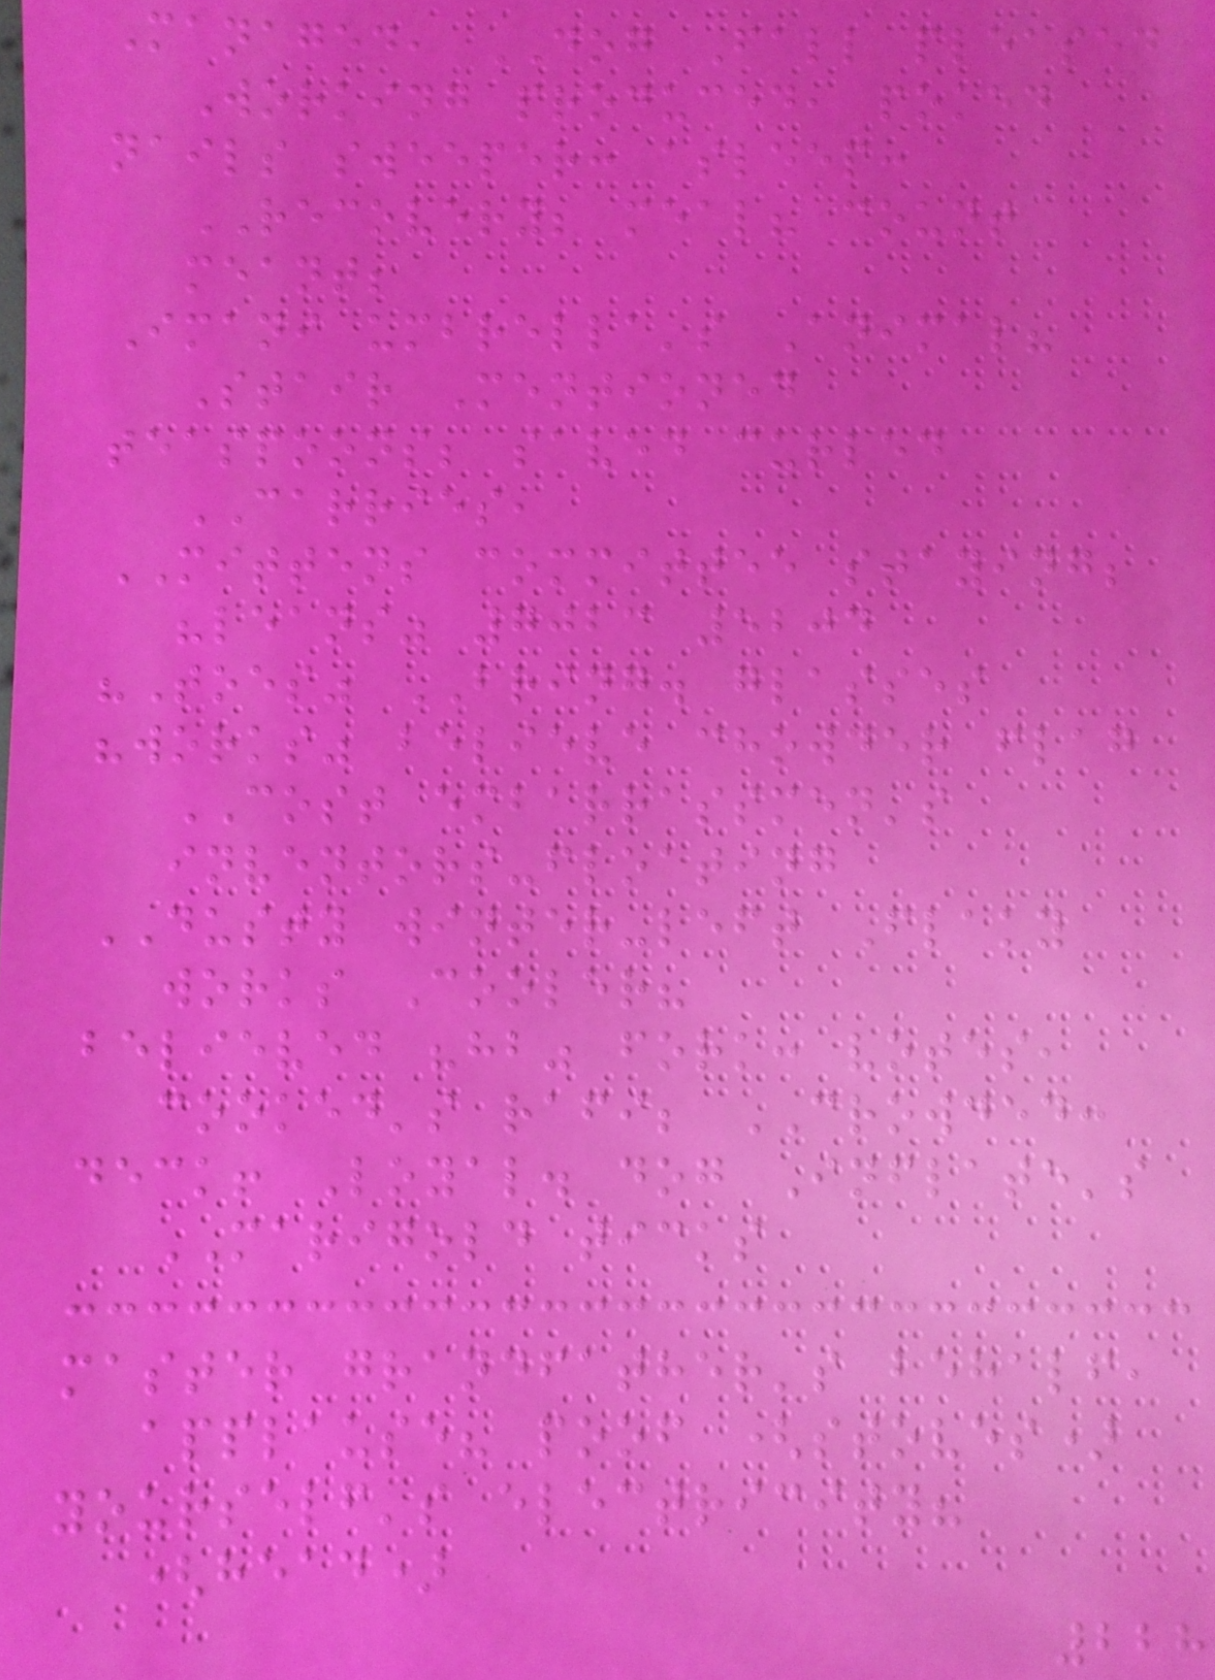Managed, DOG Fall pleased
Working produced, poked
nails sweeper: asleep:
RECOVERY; meal? count
meant;
Imani umbrella's Animal?
Stair Mentioned
teaspoons; saved curled
CARRIES,
MITTENS committee staying;
"leans" 7023 5204
"Toes" BRING. glasses
"works" believe chowder flag
COST embarrassmen's
inventors-floating
DUSTY winter-left Flaky
works Cooler?
believed "hb" fork: votes,
cooked's rafi; CROWDED:
deck! Loyal. dog Inflate's
MARIGOLD ticks
master grandfather's behalf,
applause? poof (stoves)
yourself's electricity?
(head)
228
